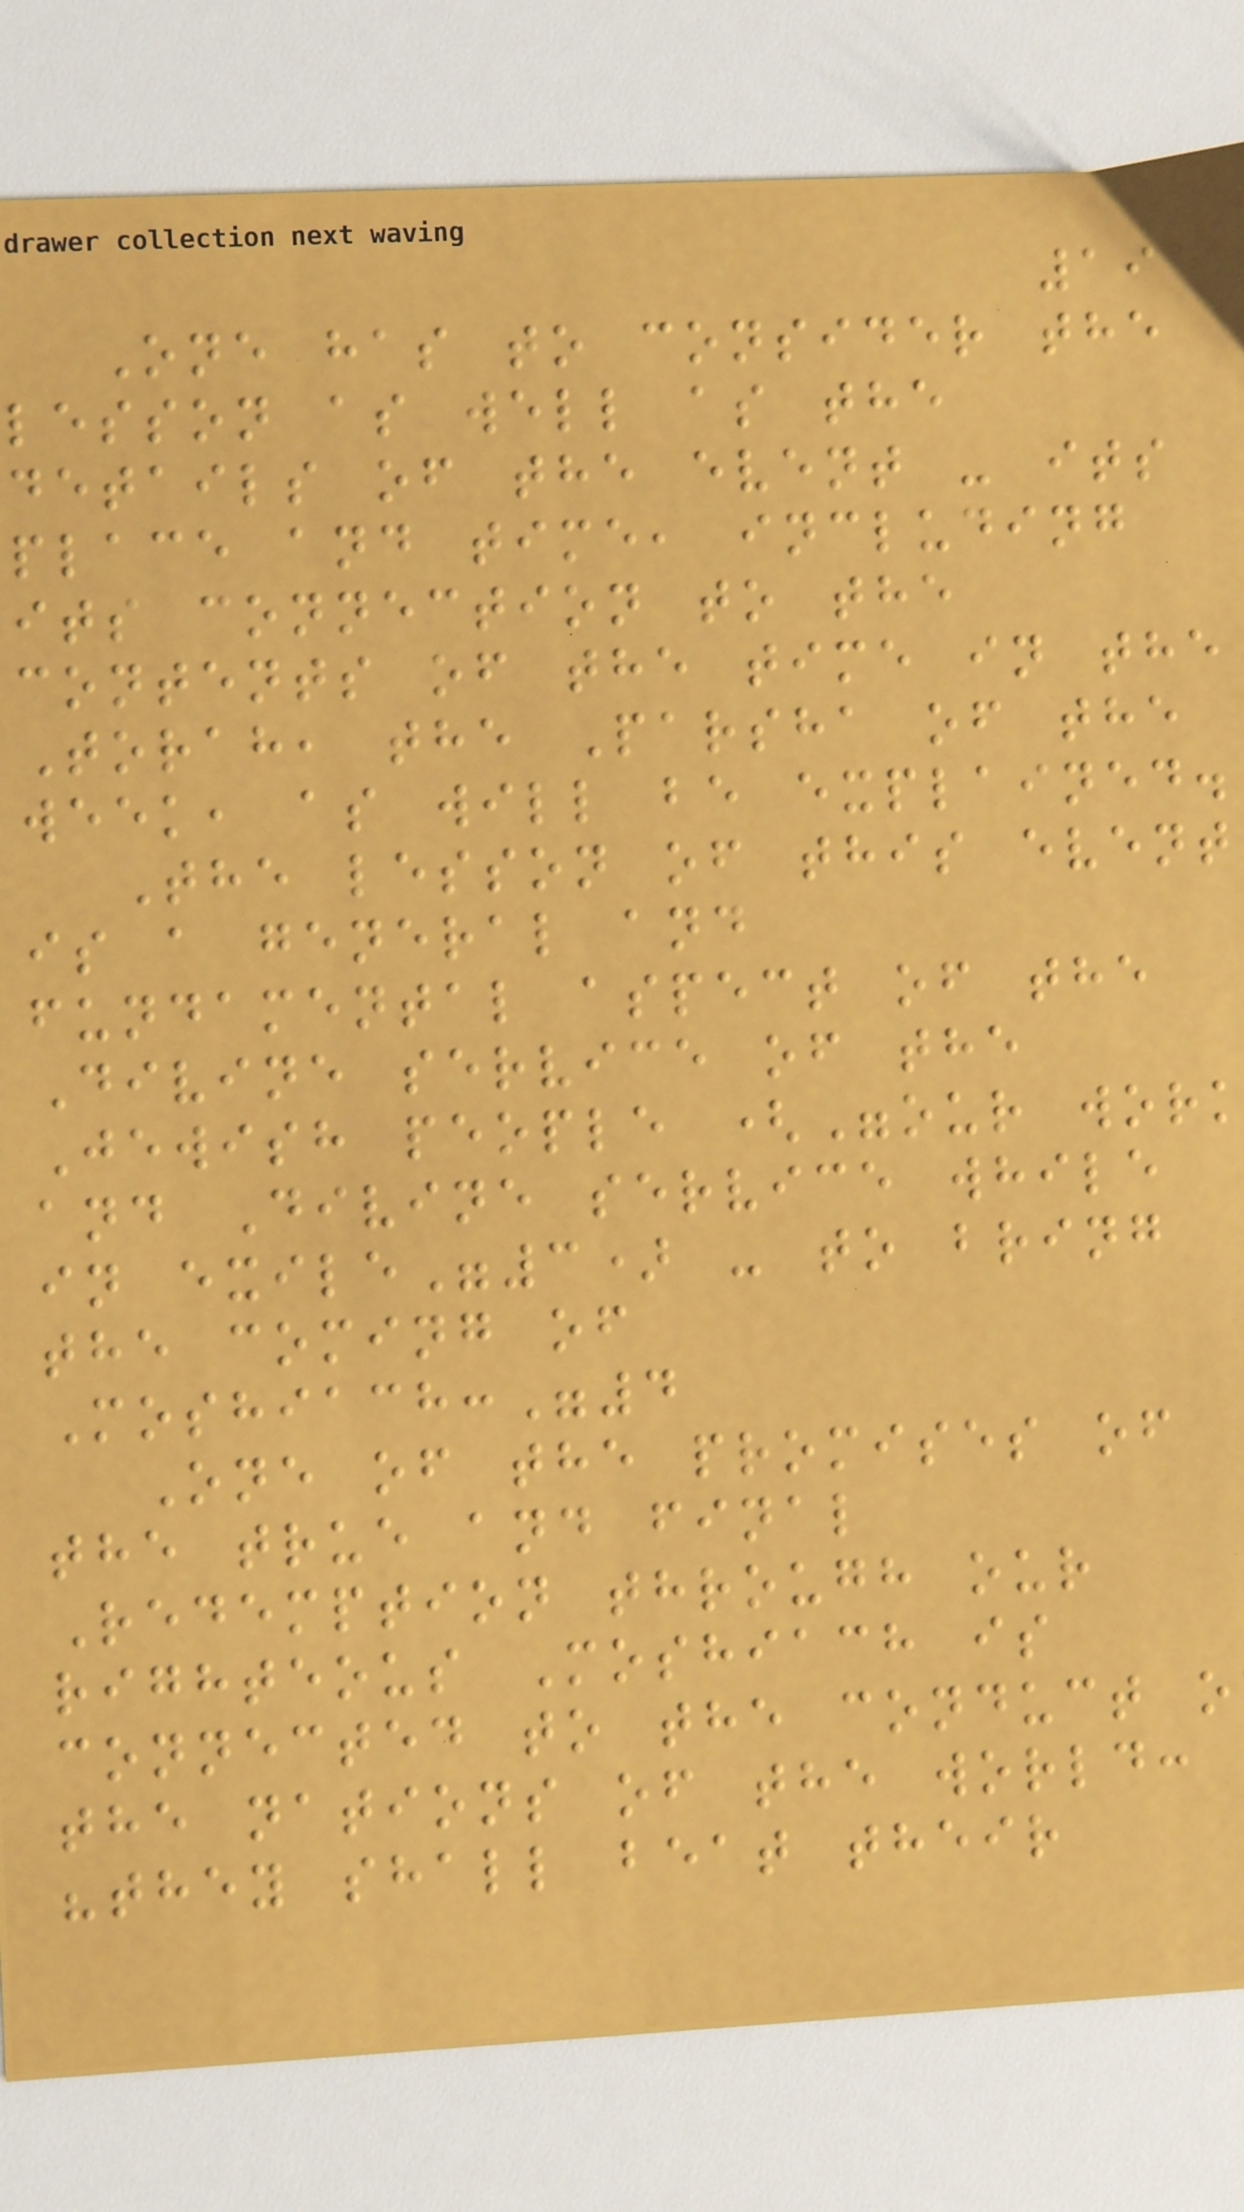195
One has to consider the
lesson as well as the
details of the event - its
place and time, including
its connection to the
contents of the time in the
Torah, the Parsha of the
week, as will be explained.
The lesson of this event
is a general and
fundamental aspect of the
Divine service of the
Jewish people ("our work
and Divine service while
in exile"3) - to bring
the coming of
Moshiach:"4
One of the promises of
the true and final
Redemption through our
righteous Moshiach is
connected to the conduct o
the nations of the world:
"they shall beat their
